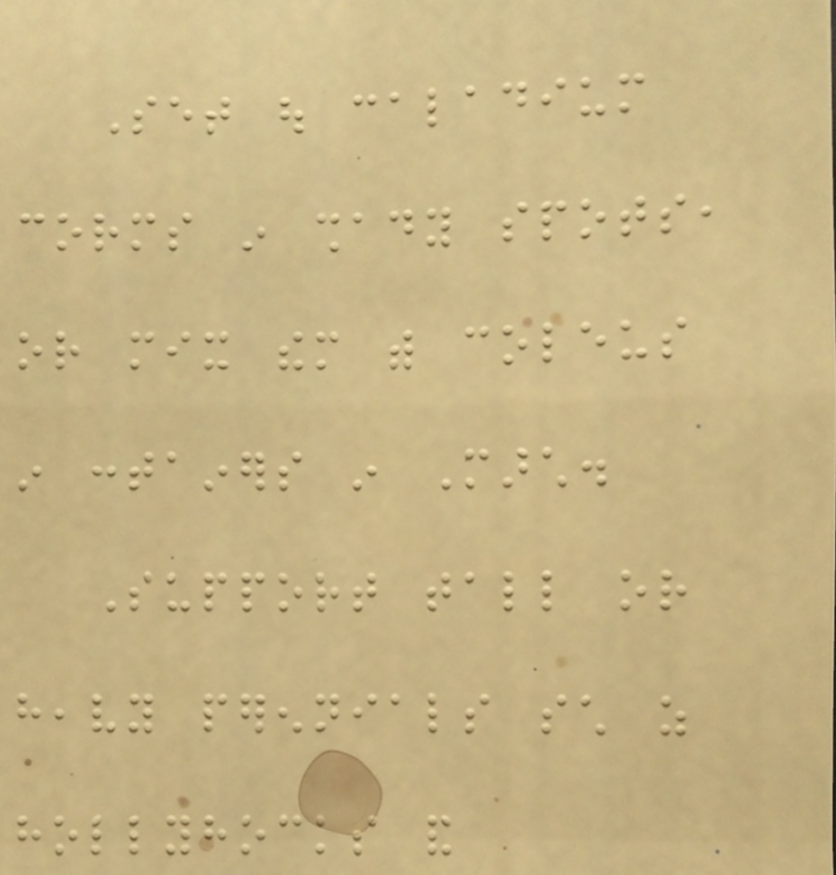Set out caladium
corms in shady spots,
or mix them with coleus
in containers in March.
Support tall or
heavy perennials such as
hollyhocks and
